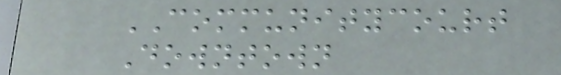COMMUNITYCOURT
Downtown
